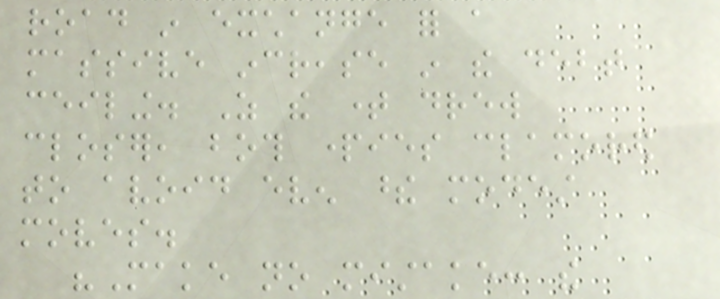road in exchange for a
massive increase in the debt
ceiling. As the time drew
closer, both parties clamored
to avoid even these modest
moves.
"Make no mistake: the
